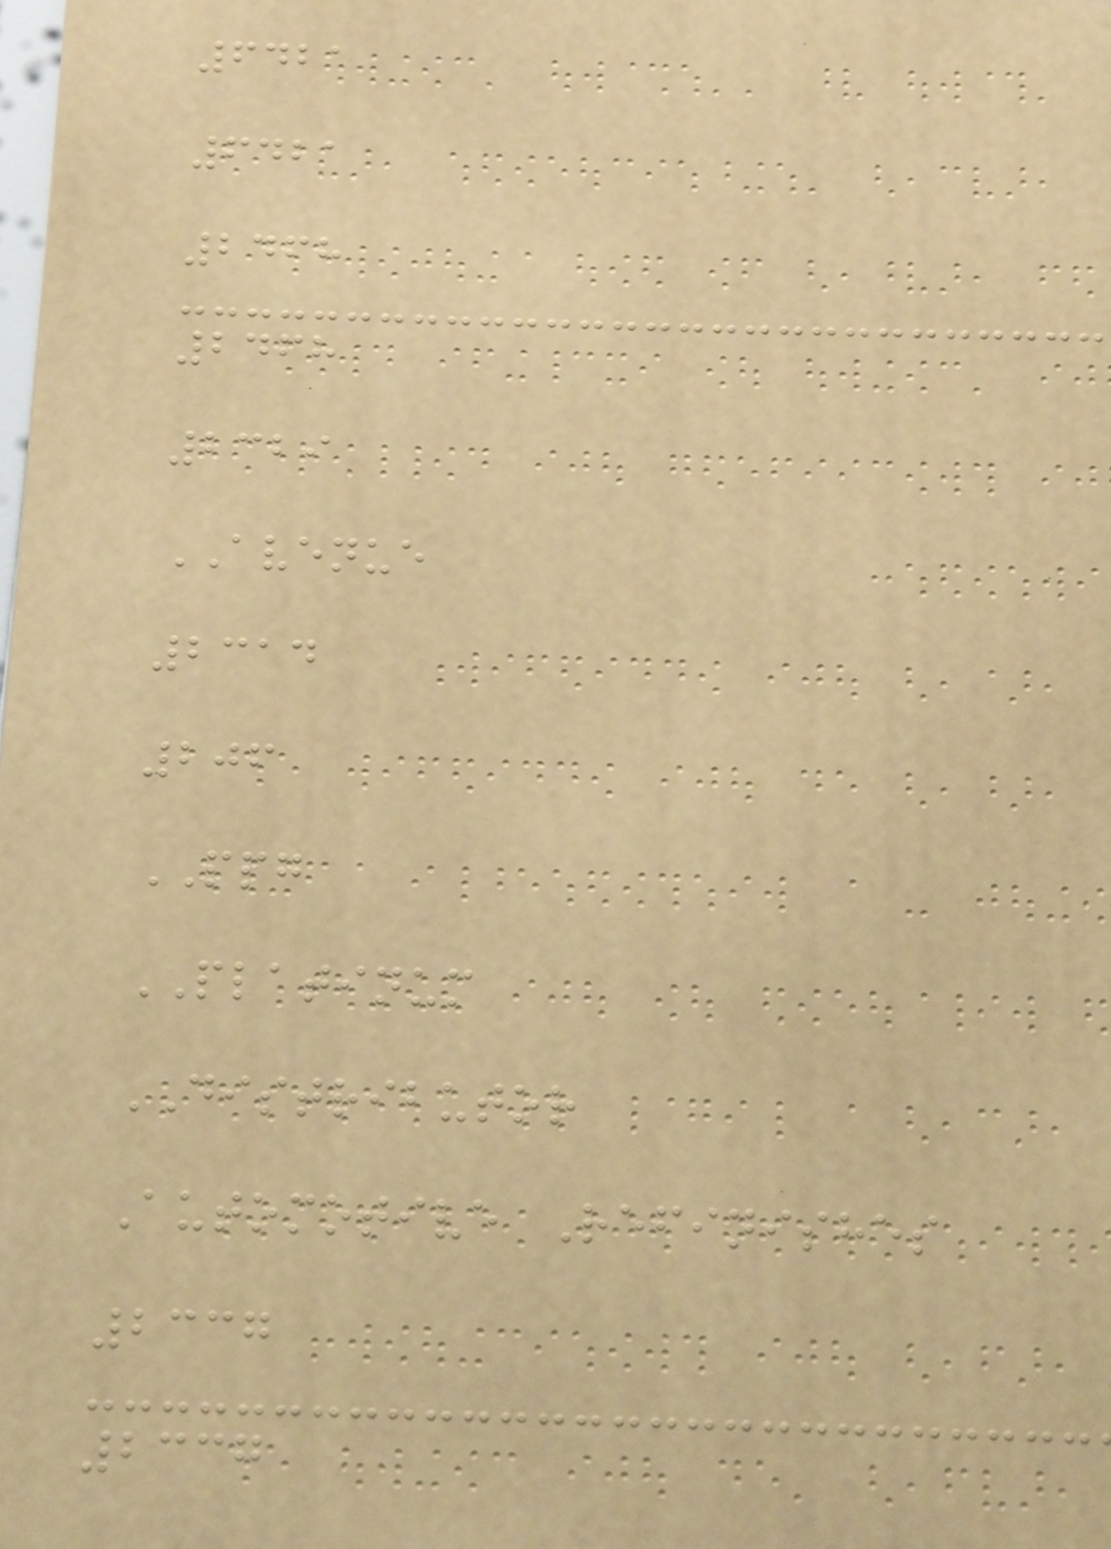6421
6421
2468
2468
2329
AVENUE
2314
206
PPG
PLATINUM
DISTRIBUTOR
Automotive Refinishes
2337
2337
